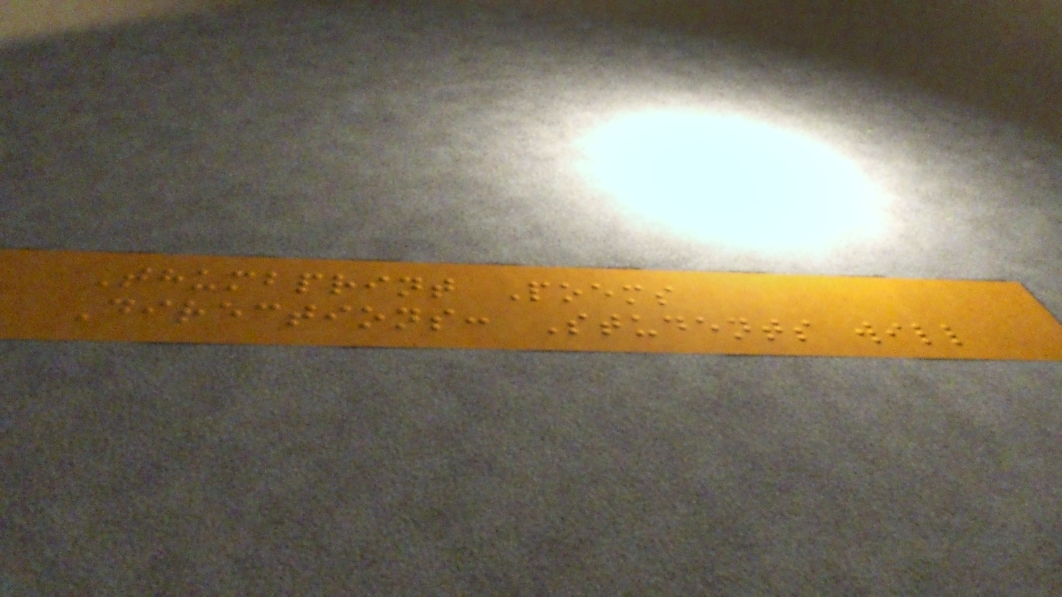Thumbprint Poems
Directions: Students will
